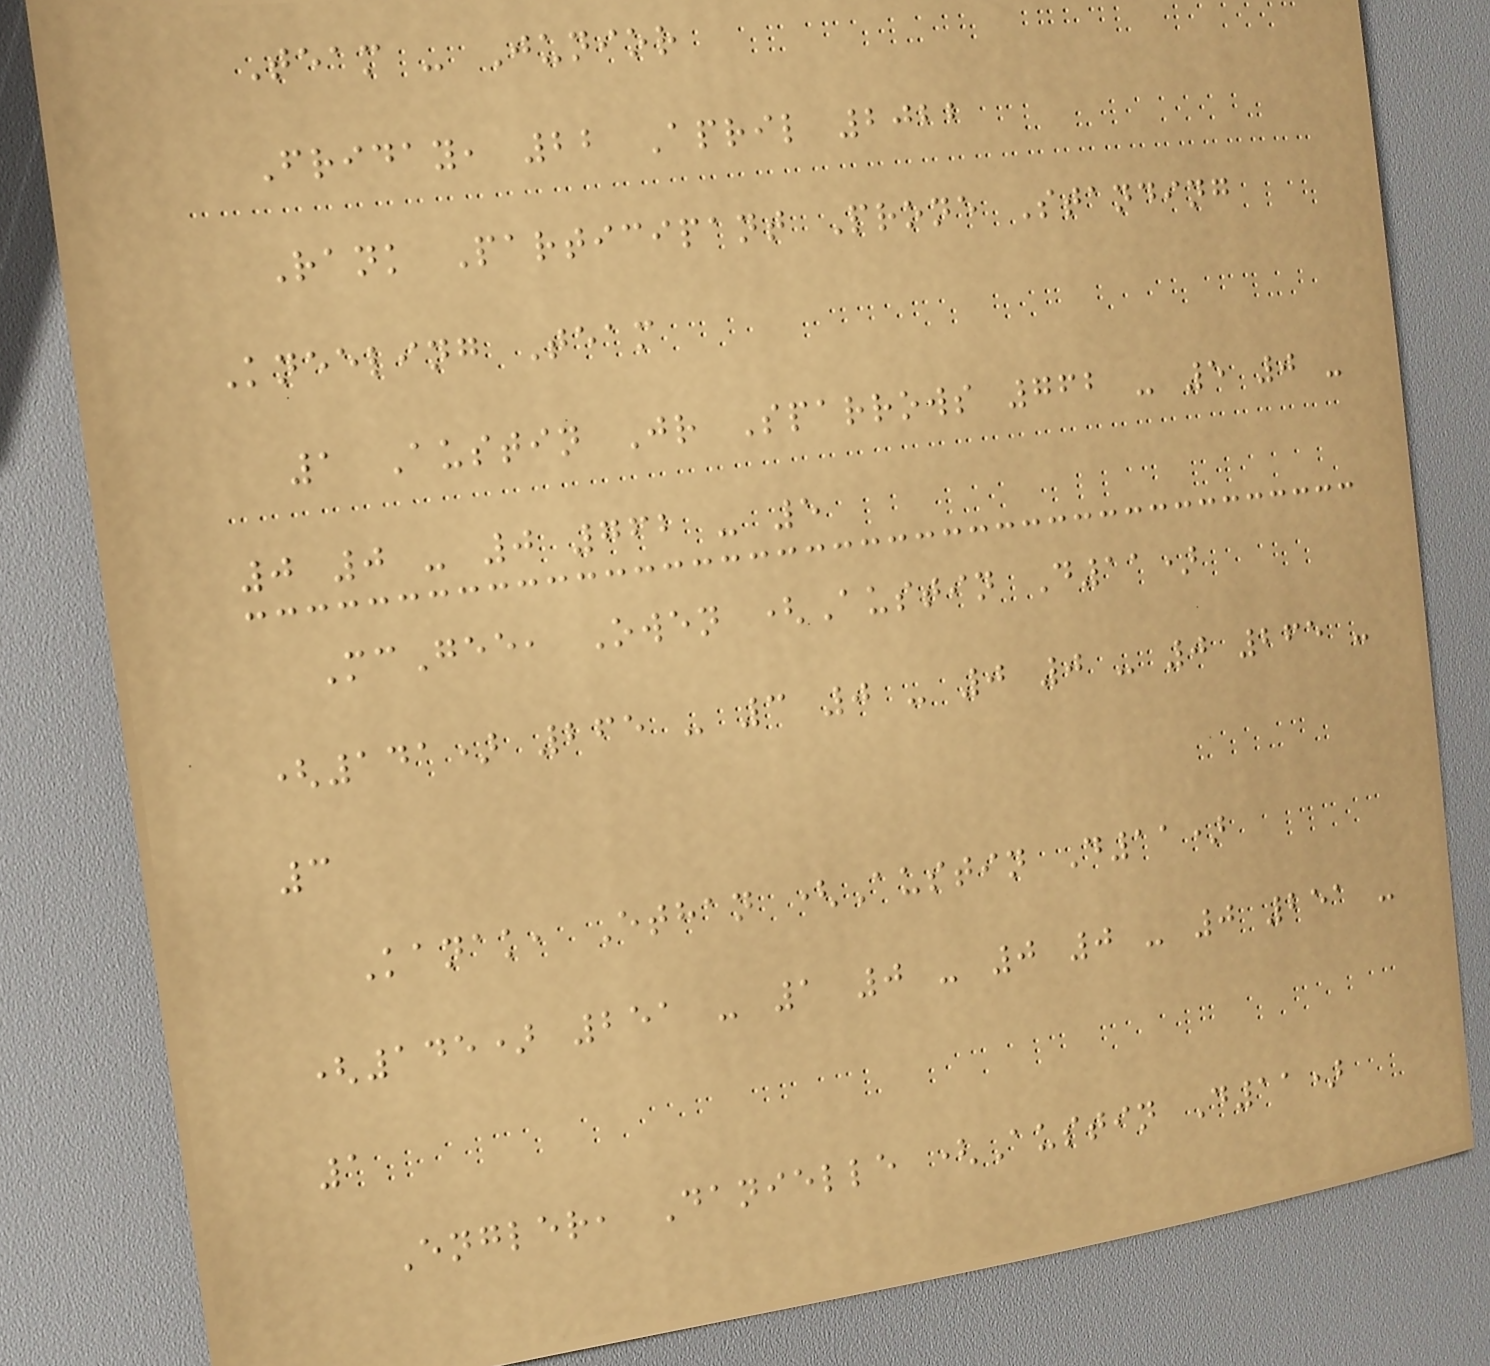Team - Junior
Friday, 22 April 2022
Rank Participant Prone Standing
Kneeling Team
1 Austin Jr Sparrows 762 - 5 0 -
0 0 - 0 762 - 5
McGee, Owen (Austin D11)
(141) 265 - 3 0 - 0 0 - 0 265 -
3
Kanak, Ethan (Austin D11)
(145) 251 - 1 0 - 0 0 - 0 251 -
1
Engler, Danielle (Austin D11)
